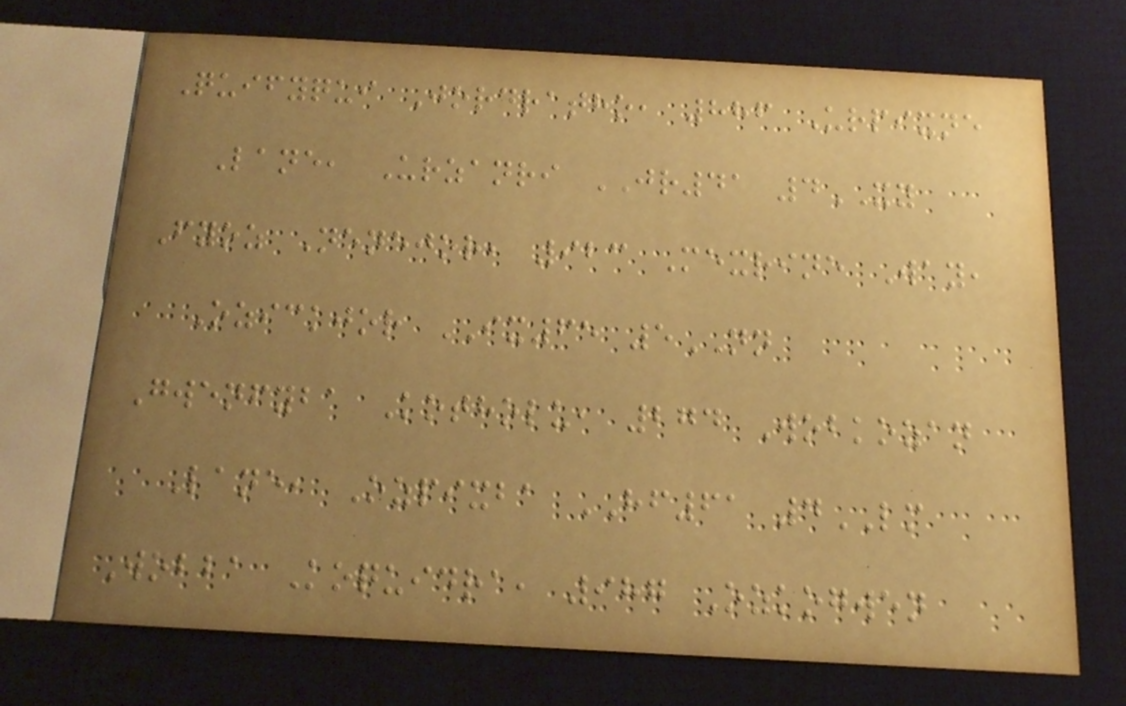Quifyqui Jordratho, 886 Urpixne
Lane, Urzanri JR41 4XY
Fyoz Nenejor, 923 Mexrine Way,
Ozickjor IX65 5NN
Gwenfyba Kotholu, 274 Wobkozan
Lane, Ozpixba HF61 4LM
Wobba Koquidra, 987 Ozkogwen
